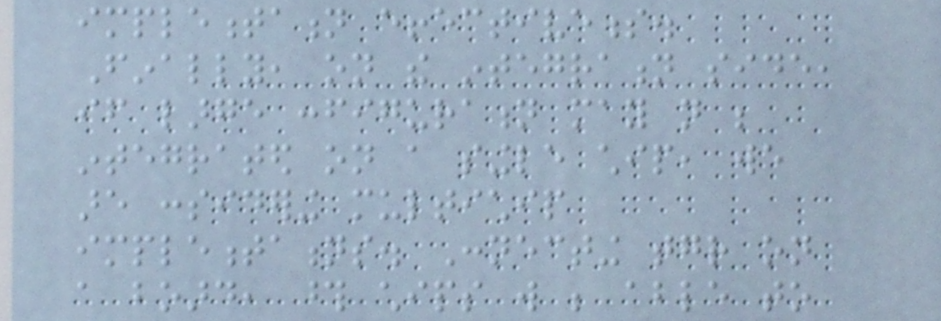implementation effectiveness.
Finally, on the integration side,
if large configuration may not be
integrated on a single chip, we
are considering multichip
implementations. Connecting together on
a board, those chips will be able to
